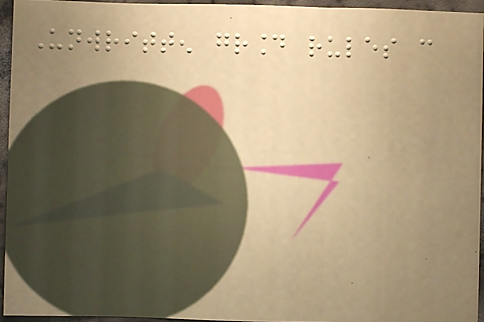Unwritten ground rules can
